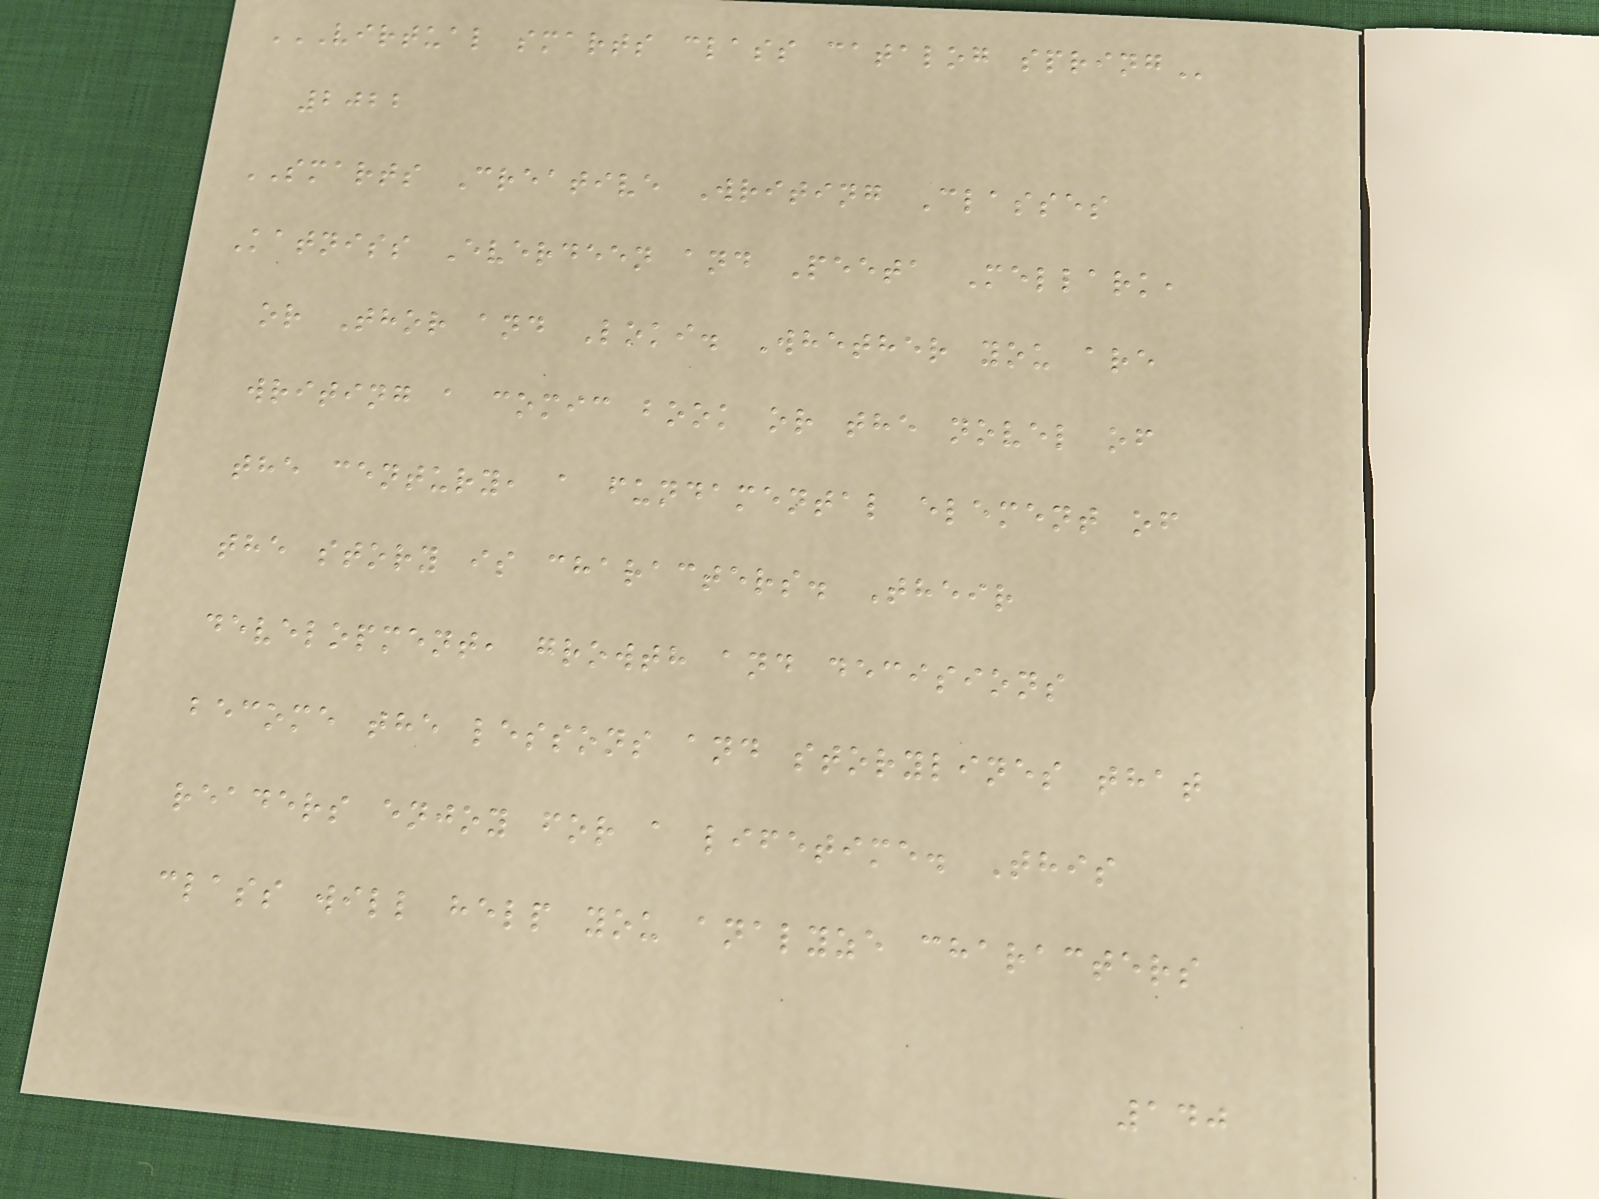VIRTUAL SMARTS CLASS CATALOG SPRING
2022
SMARTS Creative Writing Classes
Katniss Everdeen and Peeta Mellark,
or Thor and Loki. Whether you are
writing a comic book or the novel of
the century, a fundamental element of
the story is characters. Their
development, growth and decisions
become the lessons and storylines that
readers enjoy for a lifetime. This
class will help you analyze characters
140
